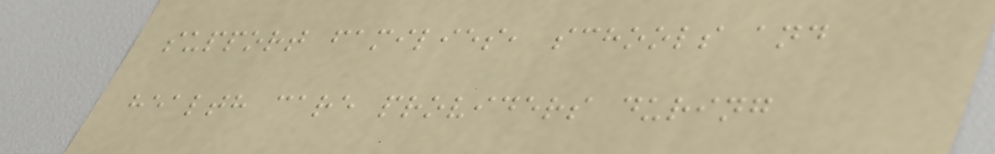support families, schools and
health care providers during
